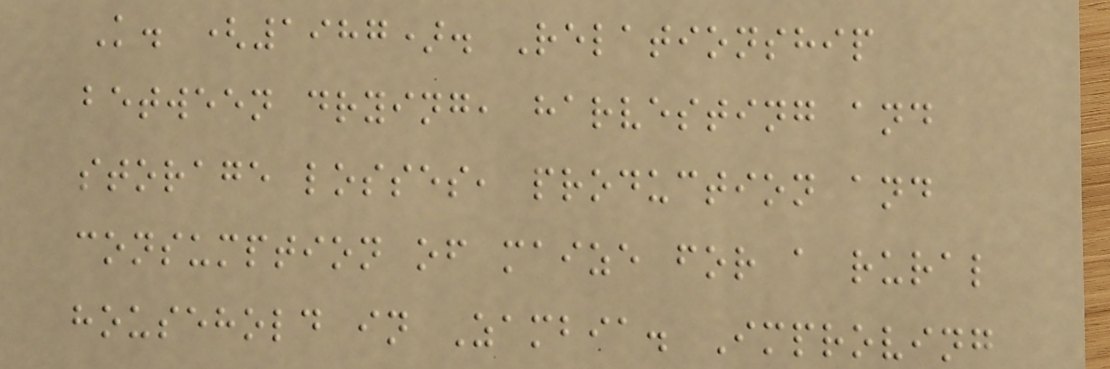K. (1987). Relationship
between drying, harvesting and
storage losses, production and
consumption of maize for a rural
household in Zambia. Improving
